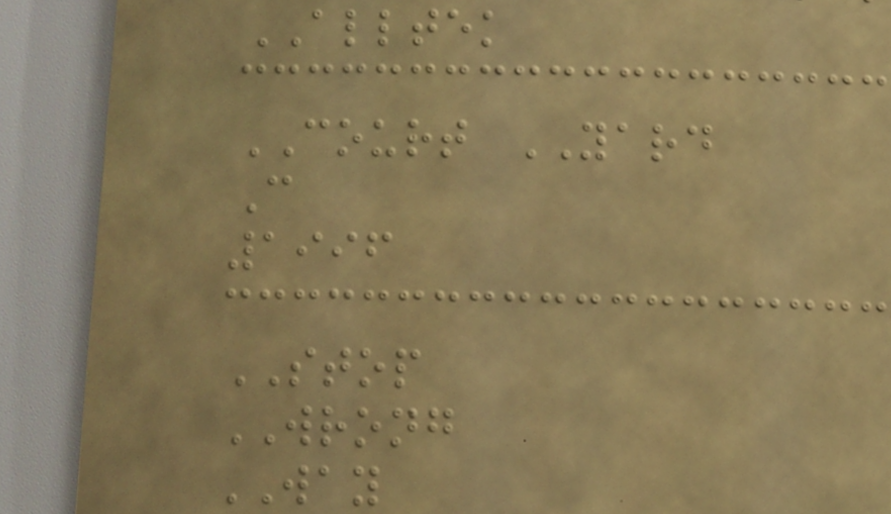ALLTEK
COURT YARD
C
1996
STOP
WRONG
WAY
